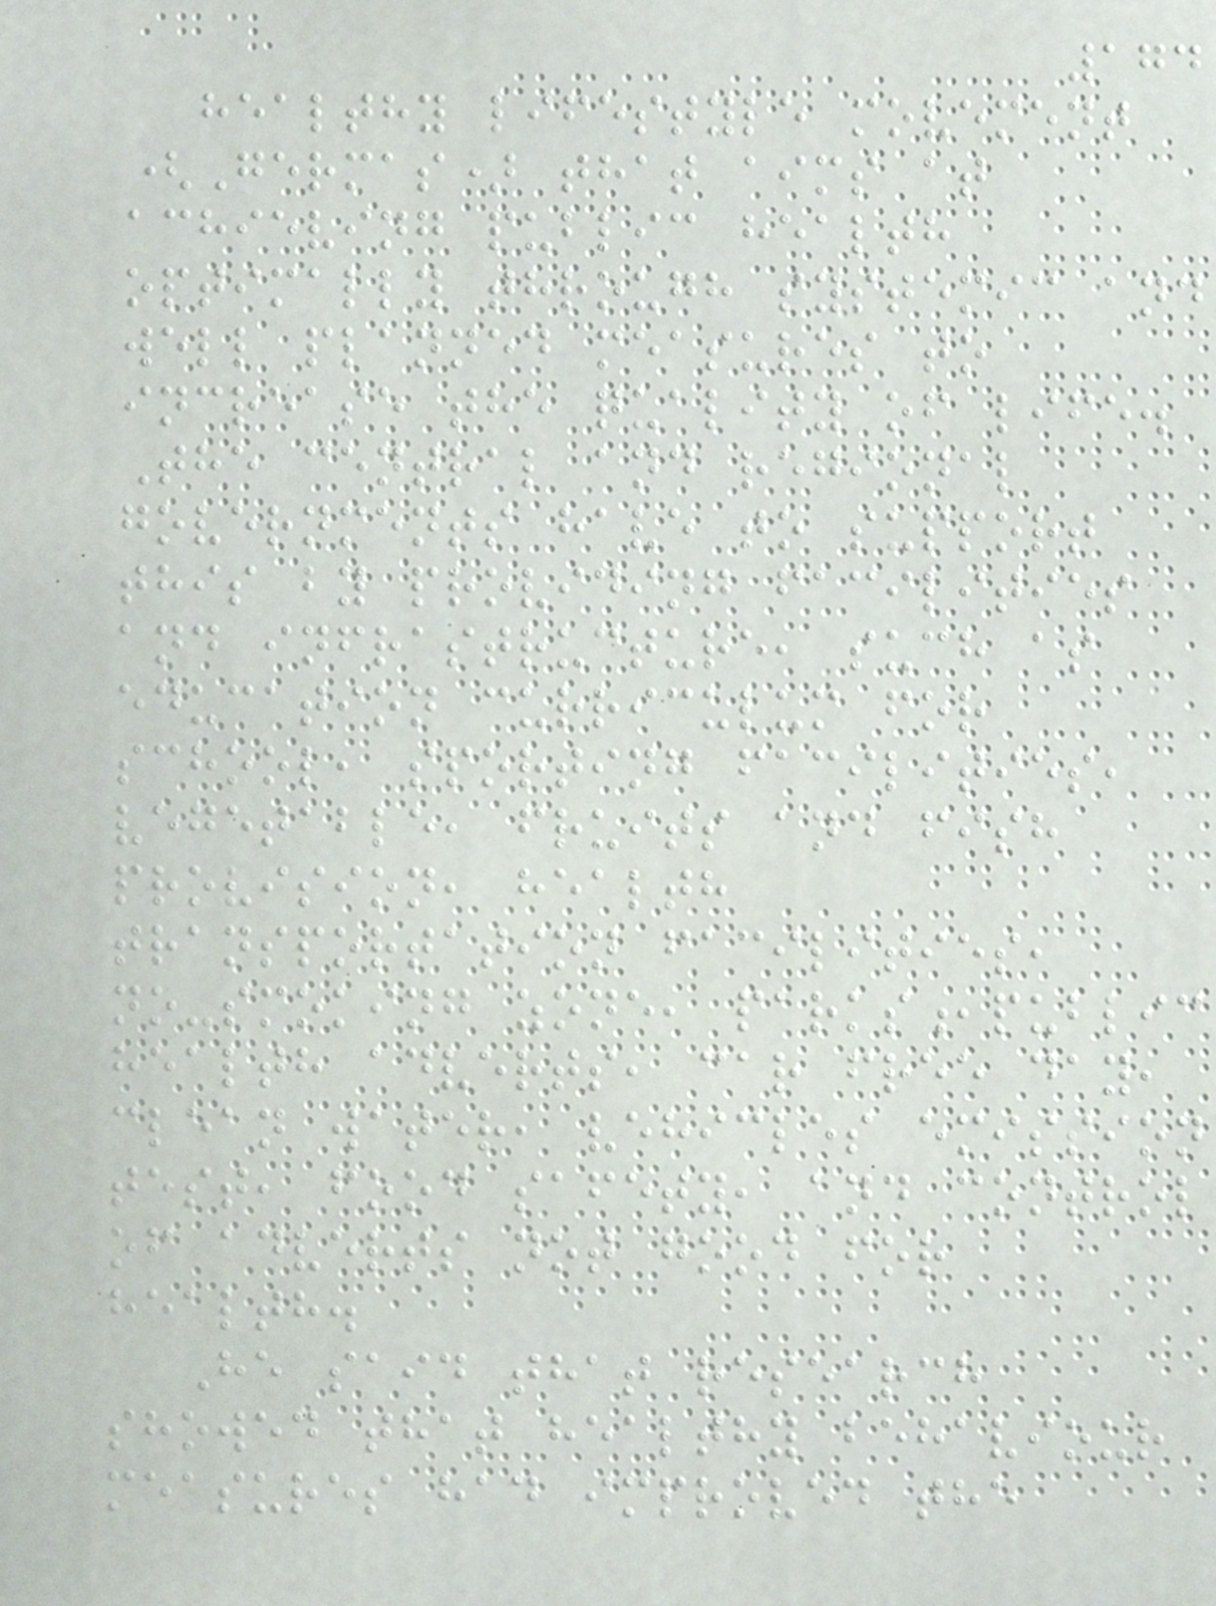174
healthy lifestyle movement
(Germas) that aims at
achieving public health
optimally through systemic and
well planned measures to
increase the quality of life.
The central and regional
governments have to support
this by providing facilities
and infrastructure, such as
education curriculum for
school, sporting facilities,
vegetable, fruits and fish
provision, health
transportation facilities,
no-smoking zone, parks,public
health adverts, car free day,
clean water, vehicles emission
test, food safety, and control
of adverts not good for
health.
He said that research
showed that healthy behaviour
measures had improved the
